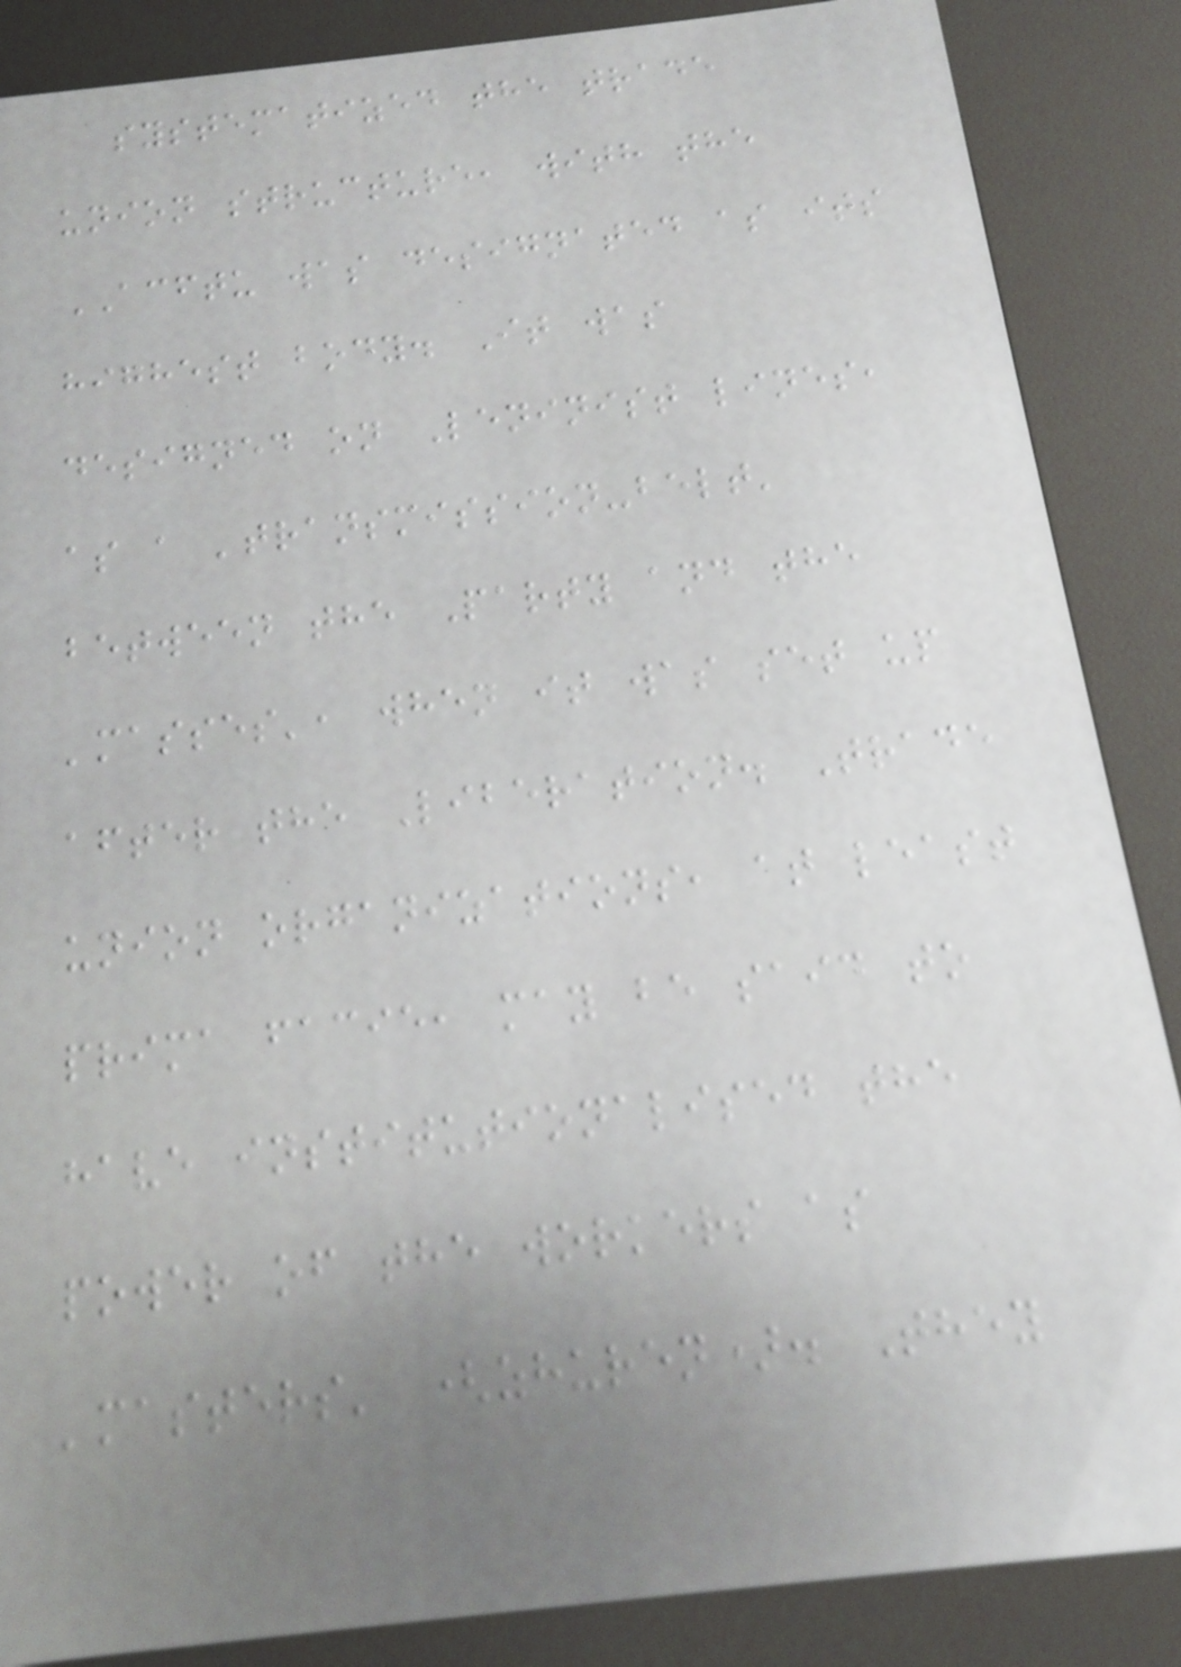systematized the trade
union structure, with the
ACFTU was designated as its
highest body. It was
designed on Leninist lines,
as a 'transmission-belt'
between the Party and the
'masses', when it was set up
after the Liberation. Trade
union organizations, at least
prima facie, may be said to
have institutionalised the
power of the workers as
'masters' (zhuren). They
